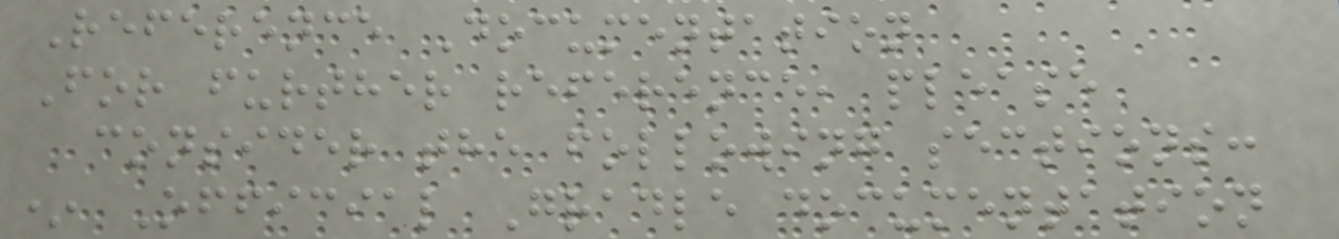Reference Documentation
For further reference, please
consider the following sections:
* Official Gradle documentation
